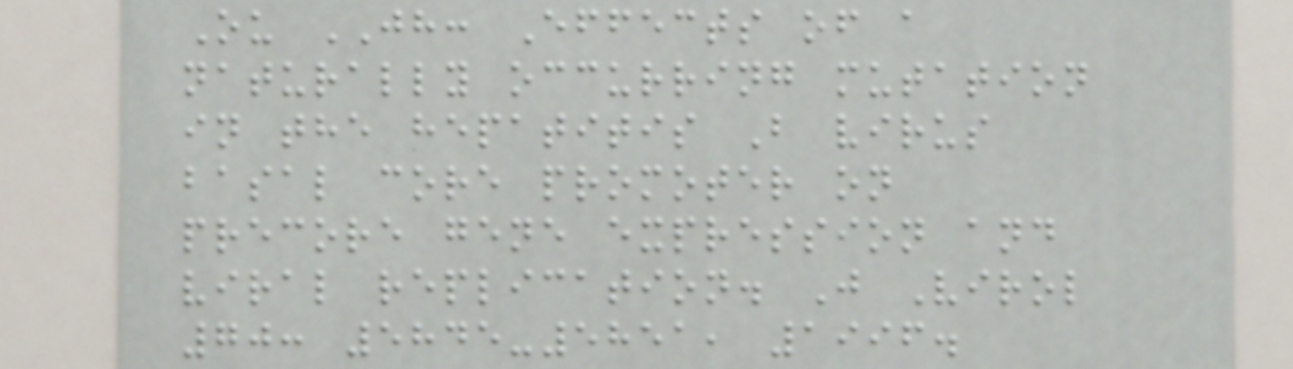Ou JH: Effects of a
naturally occurring mutation
in the hepatitis B virus
basal core promoter on
precore gene expression and
viral replication. J Virol
70: 5845-5851, 1996.
